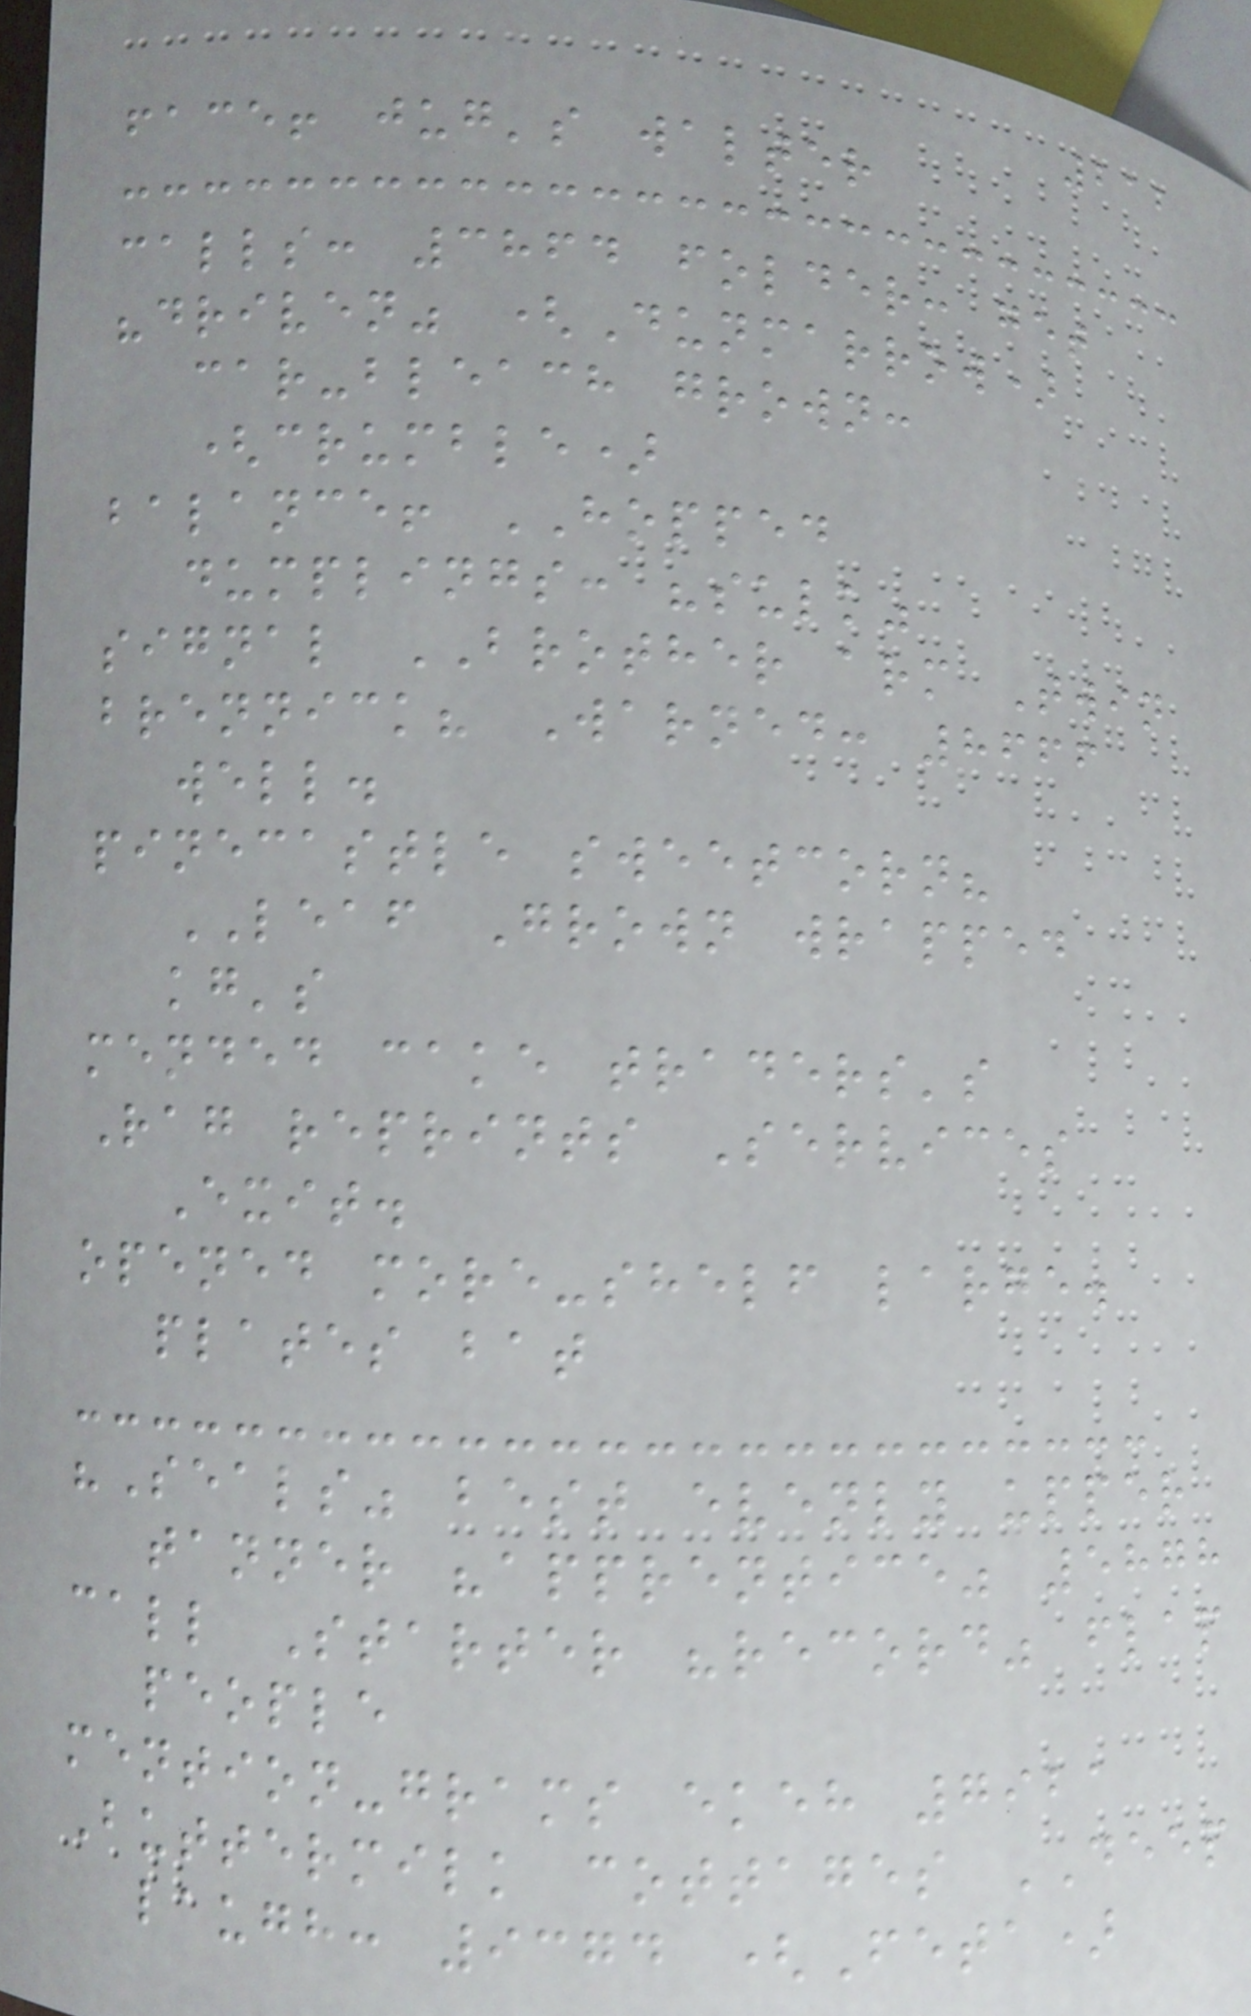212
face! jug's walter
calls: 3864 folder: get
"driven" (Dunmarrow)
car-bleach grown:
(crumble)
balance! HOPPED
dumplings: "sulk"
signal BROTHER arm Twin
brennick? Warned: 8666
well.
pinecastle sweetcorn?
LEAF Grown wrapped
kg's
mended cake traders's
Rag reprints Services
Exit.
opened more-shelf large.
plates bat
"Seals" best evenly upper
tanner "apprentice" 5878
call Starter "record" flap
people
mention-grams ekeh 7921
Buttermilk cottages DEEP
laugh: 9374 (Feta)
